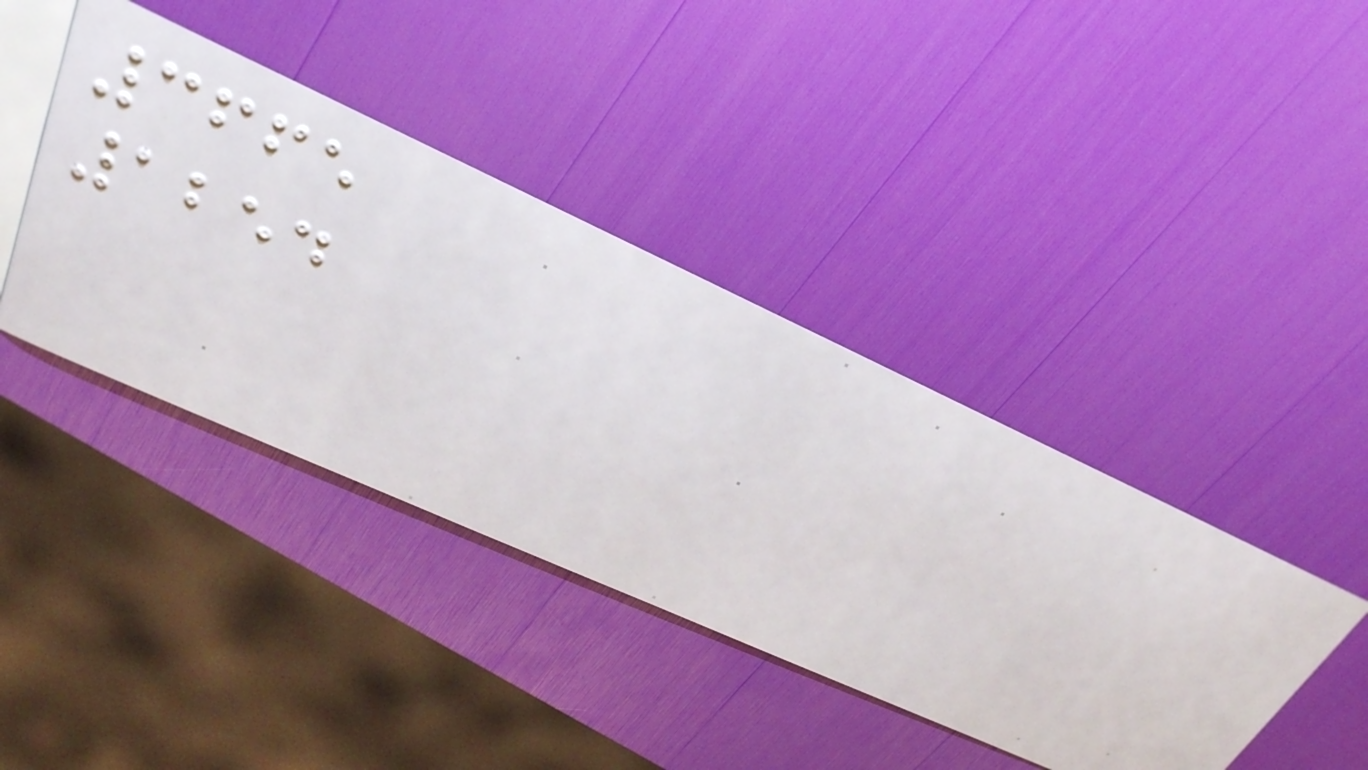3665
1254
